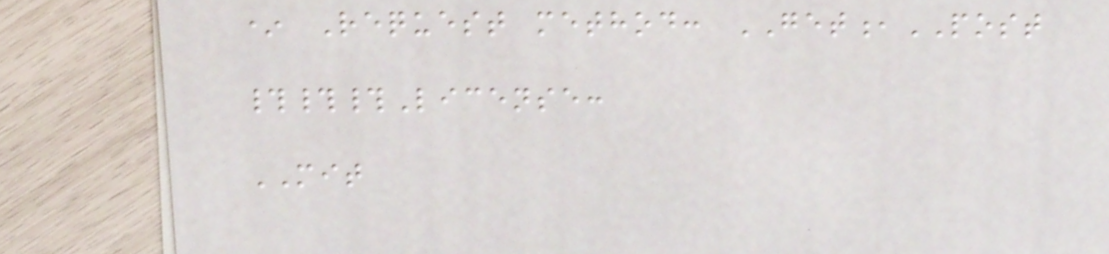* Request method: GET,POST
###License:
MIT
